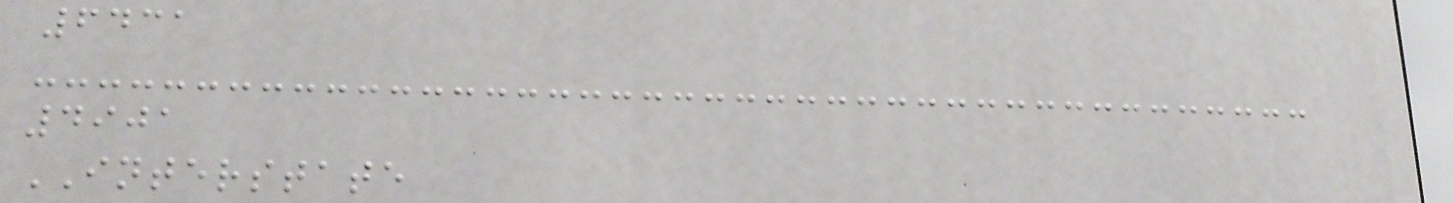6431
4901
INTERSTATE
